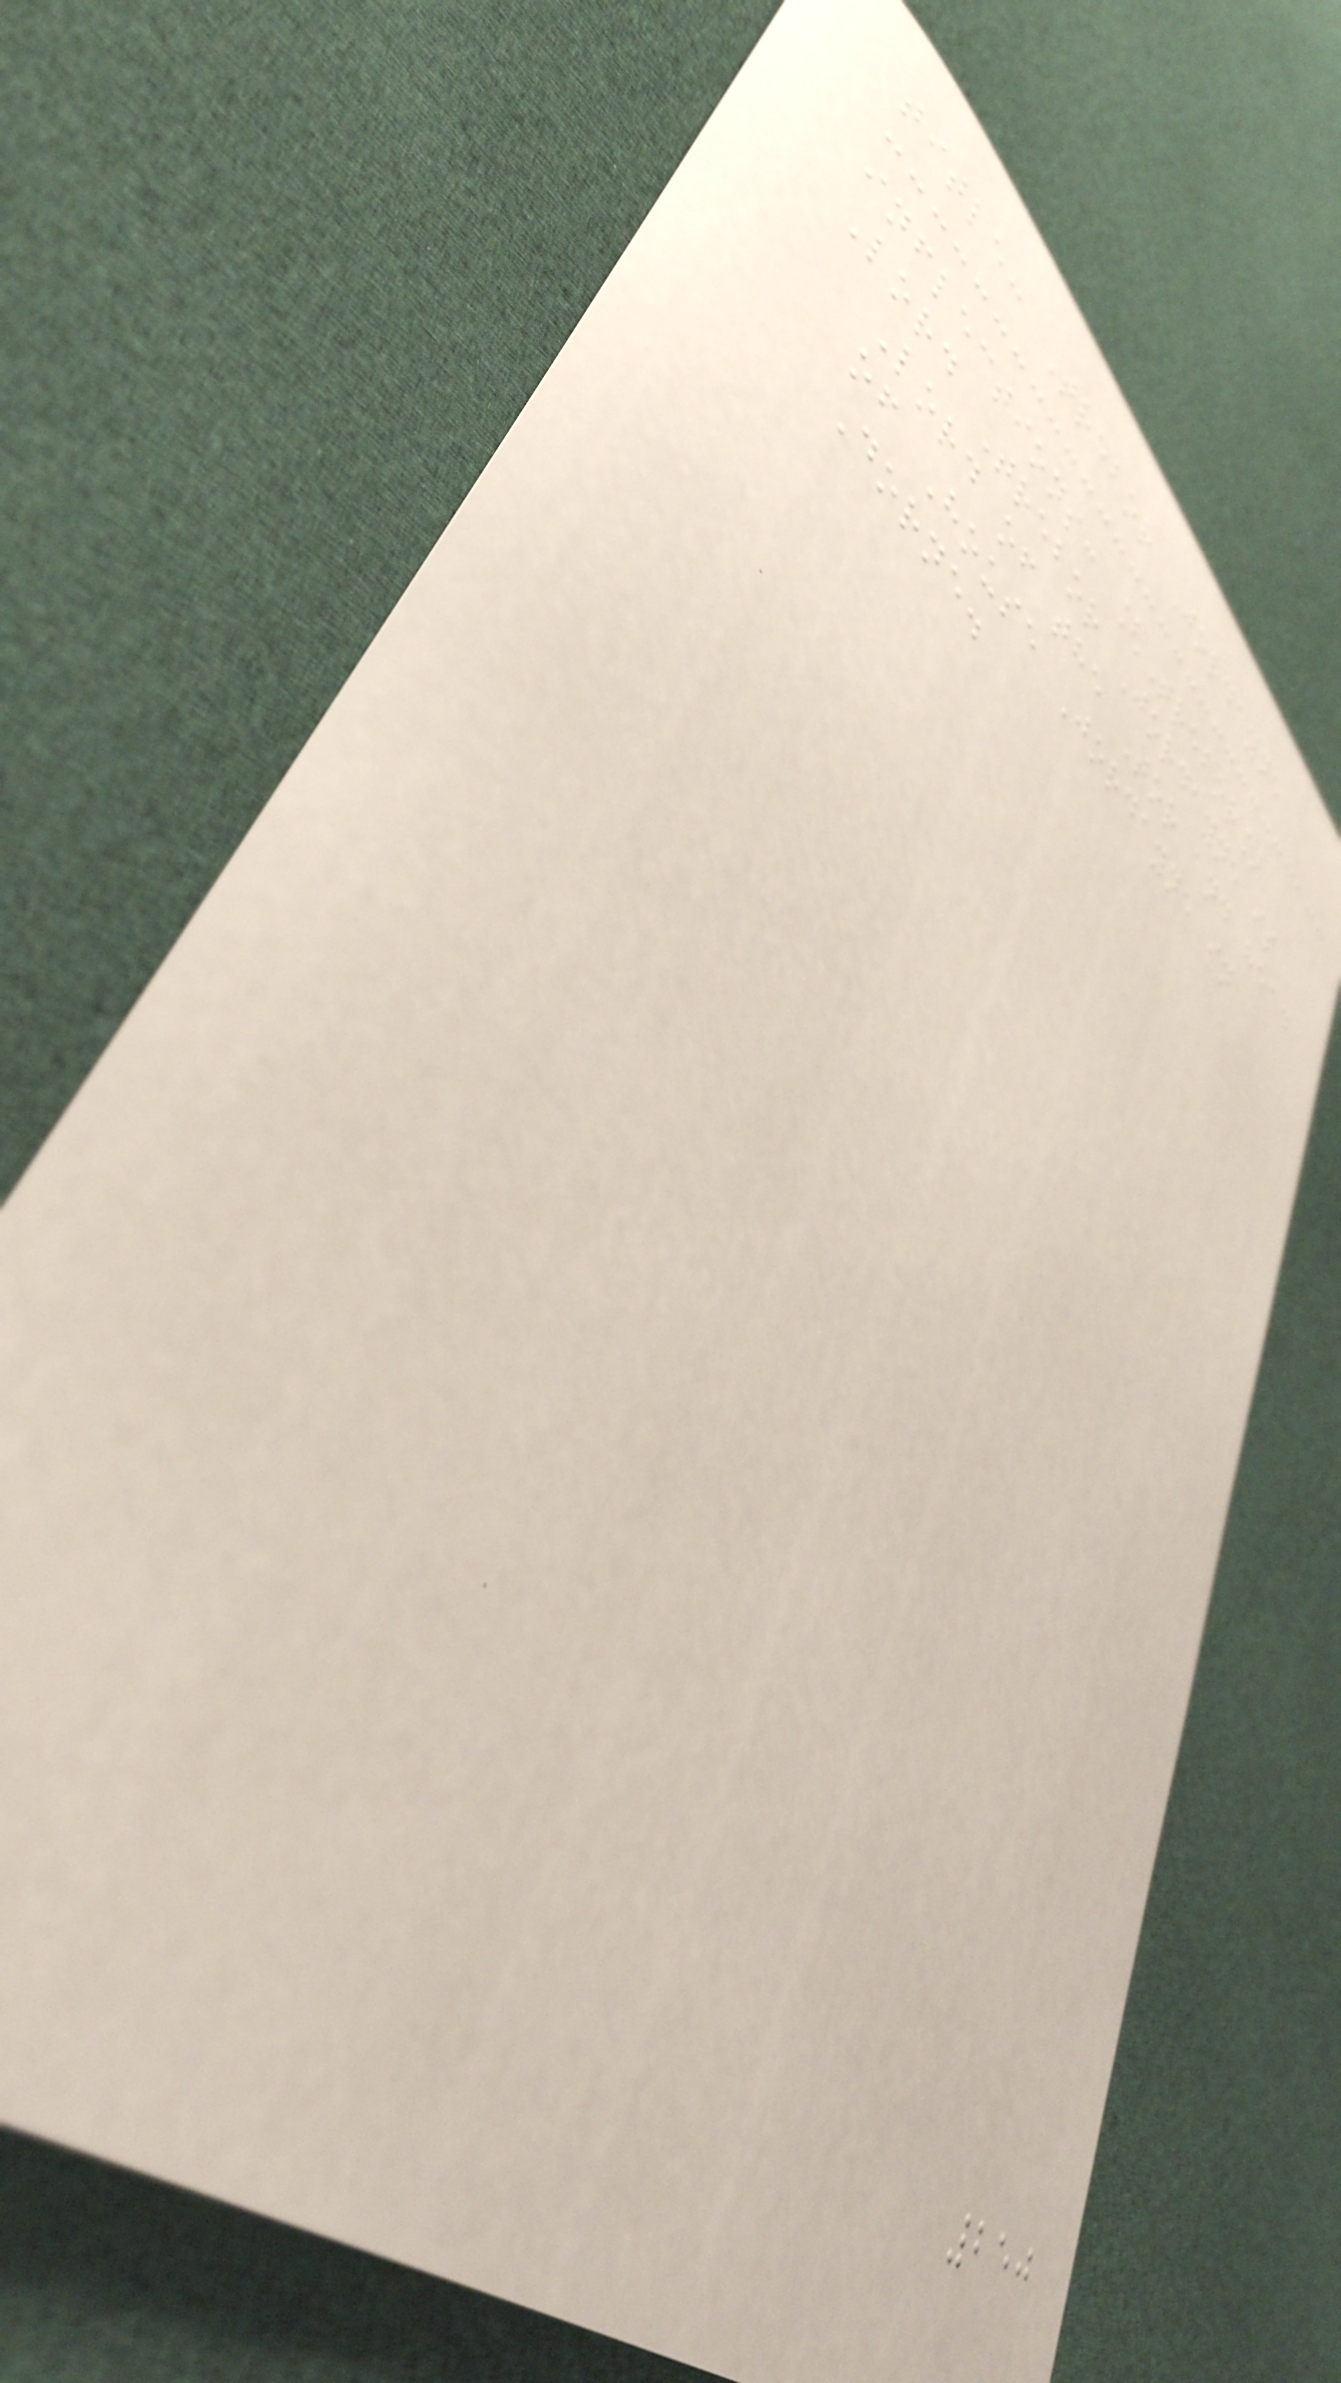title: Trebor Jordayne
inflections: [Trebor]
Lord Trebor Jordayne is
Lord of the Tor and head
of House Jordayne in
Dorne.
250
